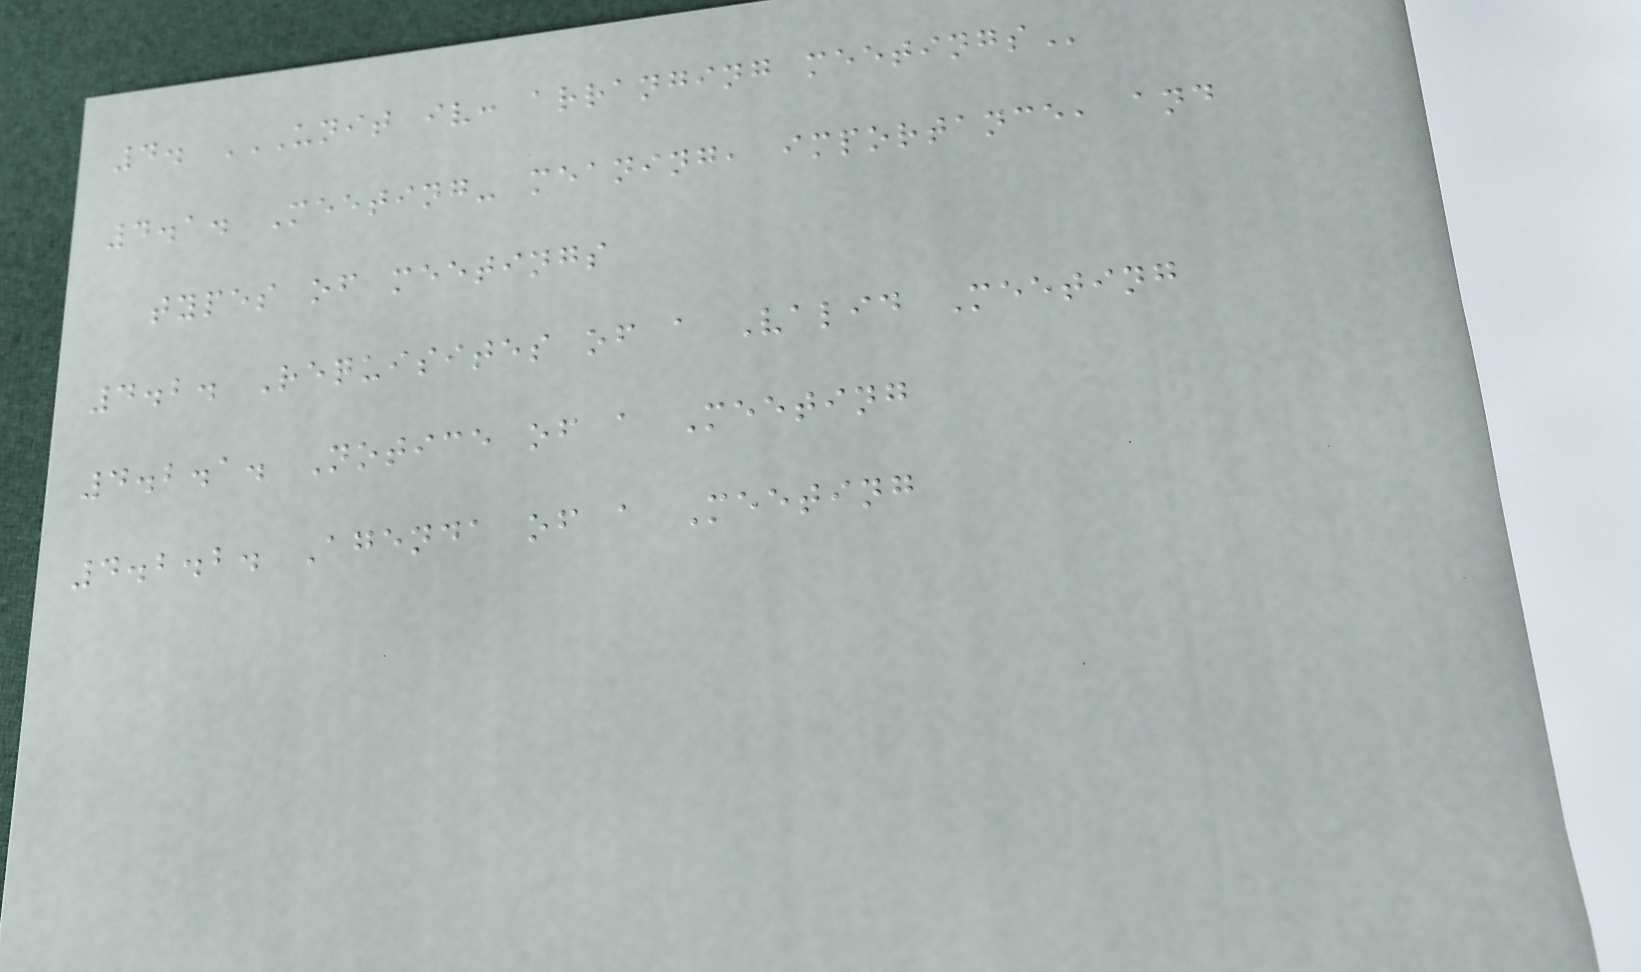4. UNIT IV: ARRANGING MEETINGS
4.1. Meeting- meaning, importance, and
types of meetings
4.2. Requisites of a Valid Meeting
4.2.1. Notice of a Meeting
4.2.2. Agenda of a Meeting
